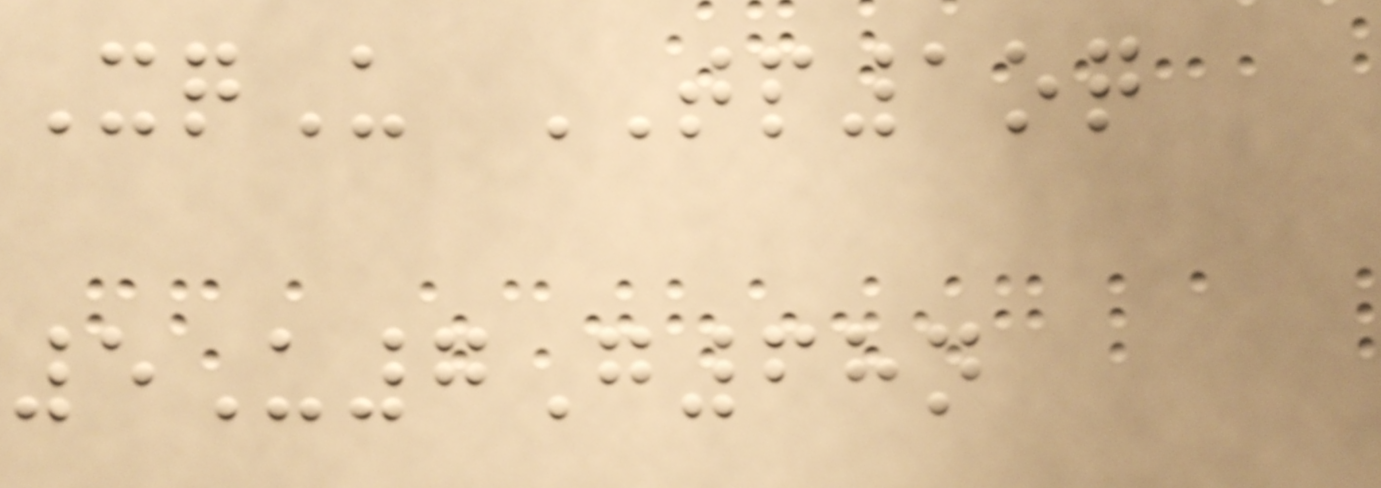XqU TP1oq
5U7G68n
